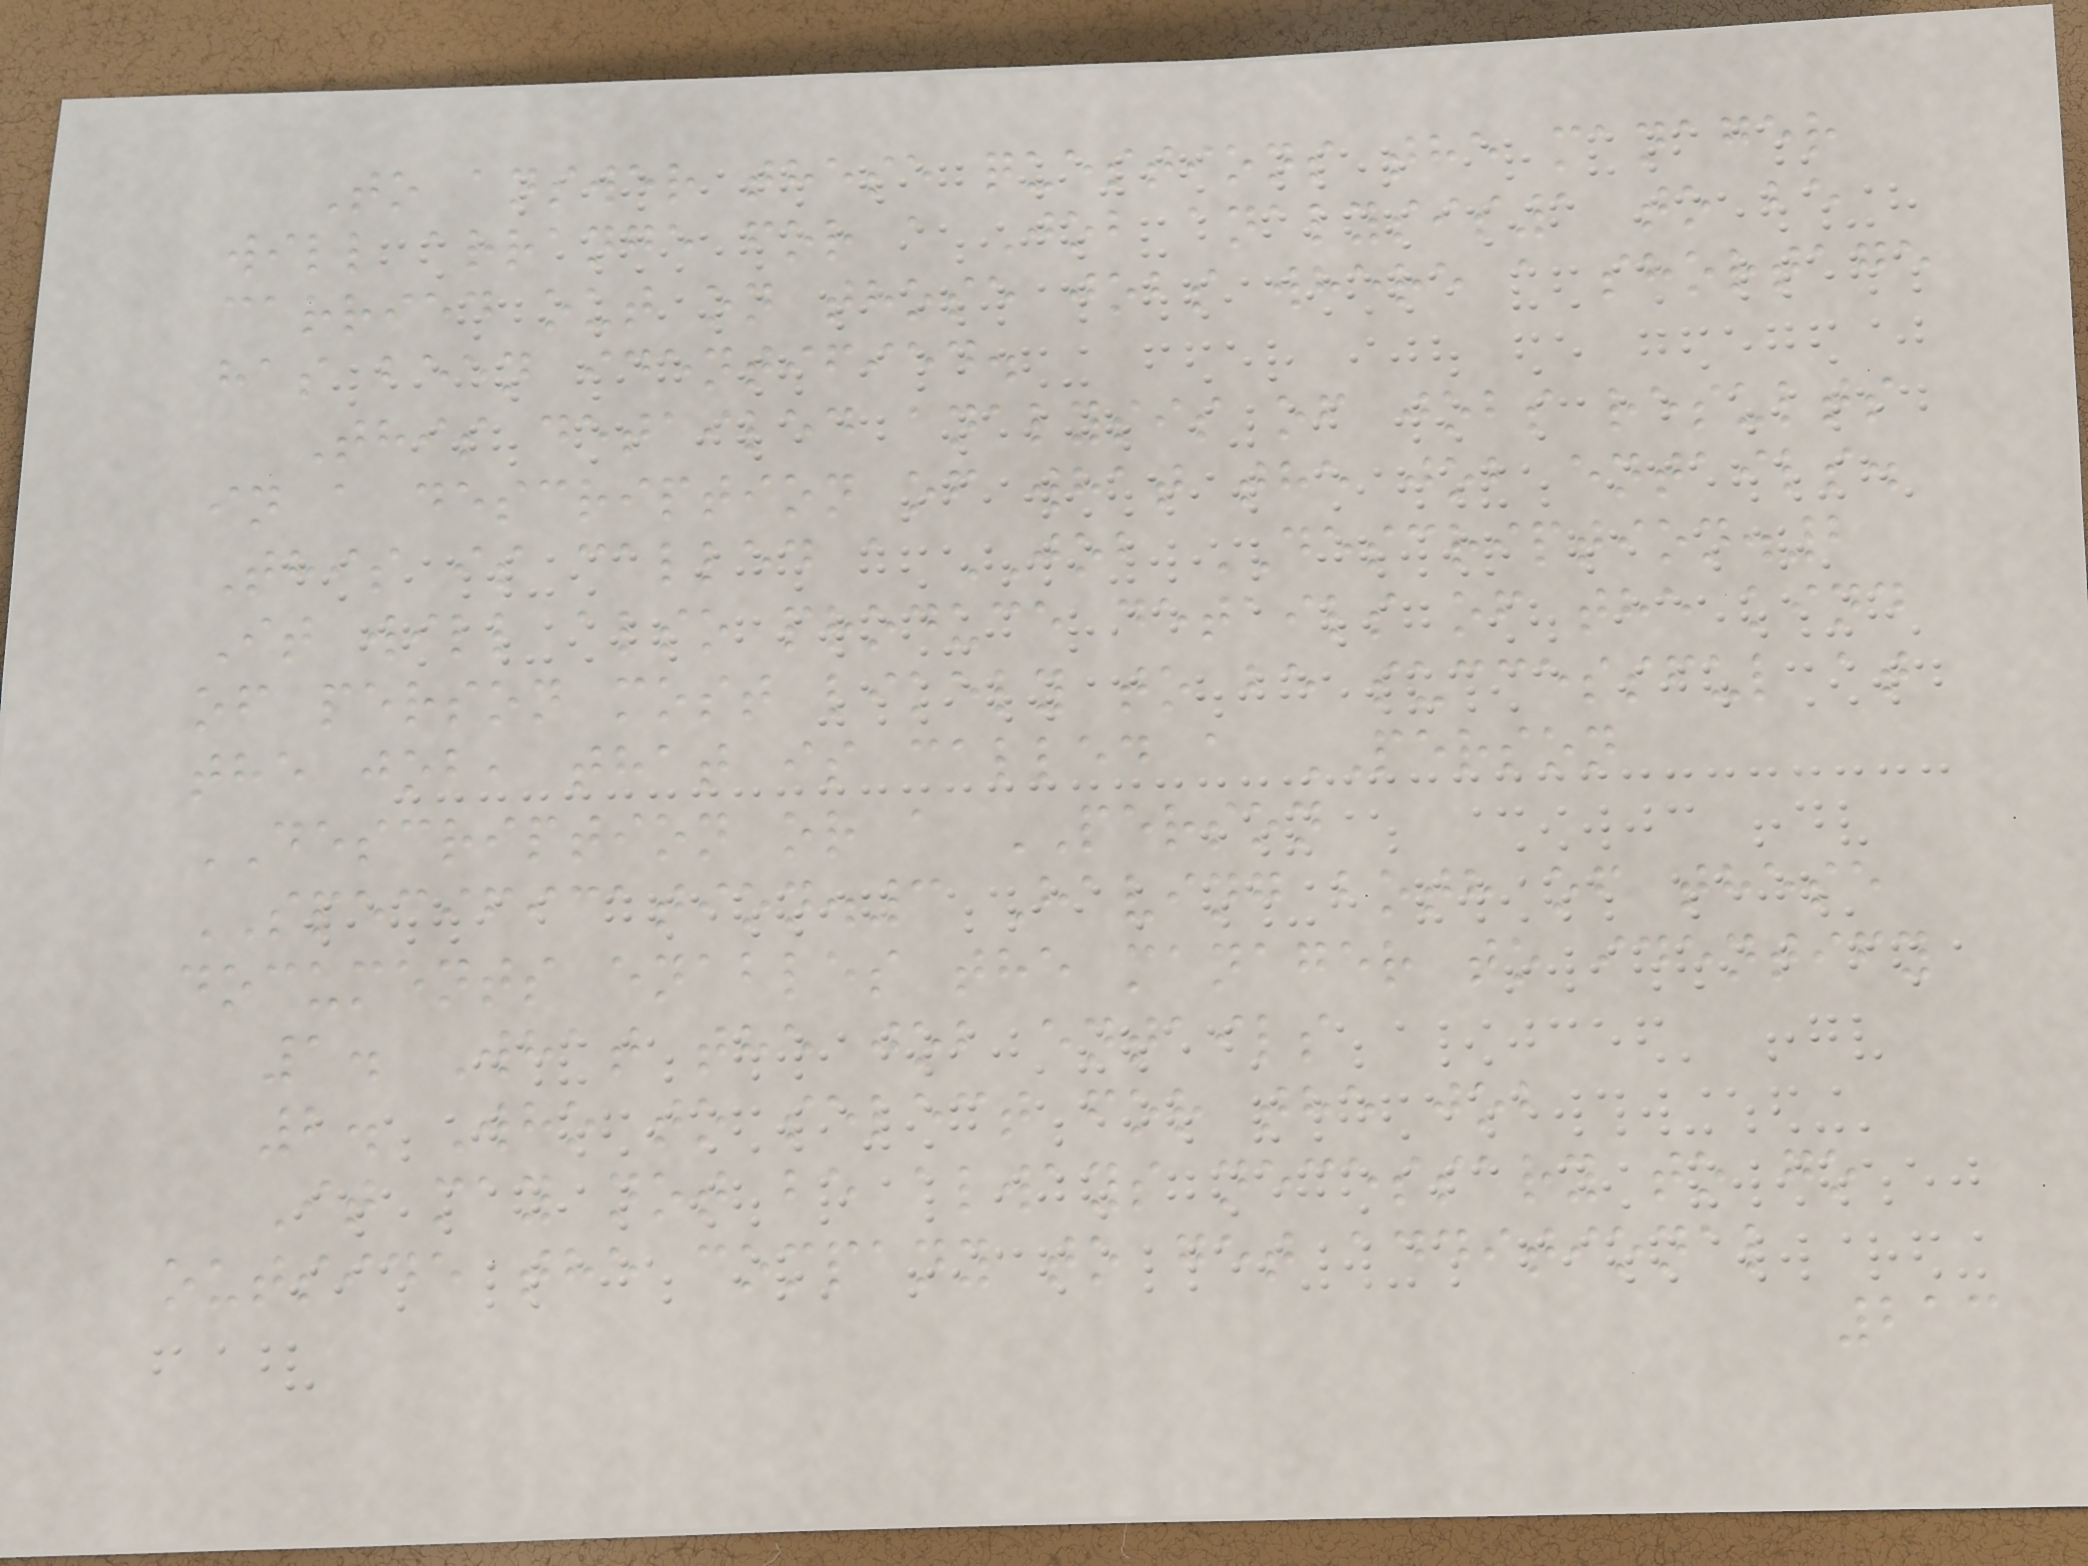To answer these questions the manager
will arrange for a Job analysis1 to be
carried out on those jobs where a shortage
has been identified.
This detailed analysis of jobs results
in a description of what the job entails.
This is called a JOB DESCRIPTION.2
It will also produce details of the kind
of person most likely to be successful at
the job, that is called a PERSON
DESCRIPTION or a PERSON
SPECIFICATION.3 Having both of these
documents enables the manager to identify
1. What the job entails
2. Who to select for the job
It may not be always necessary to go
outside the company to get additional
213
